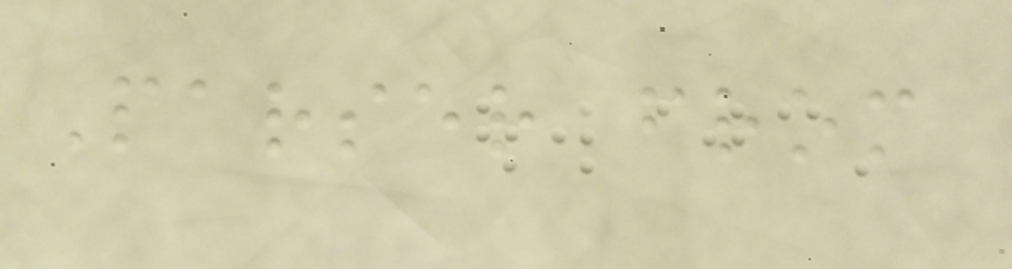Parser from
